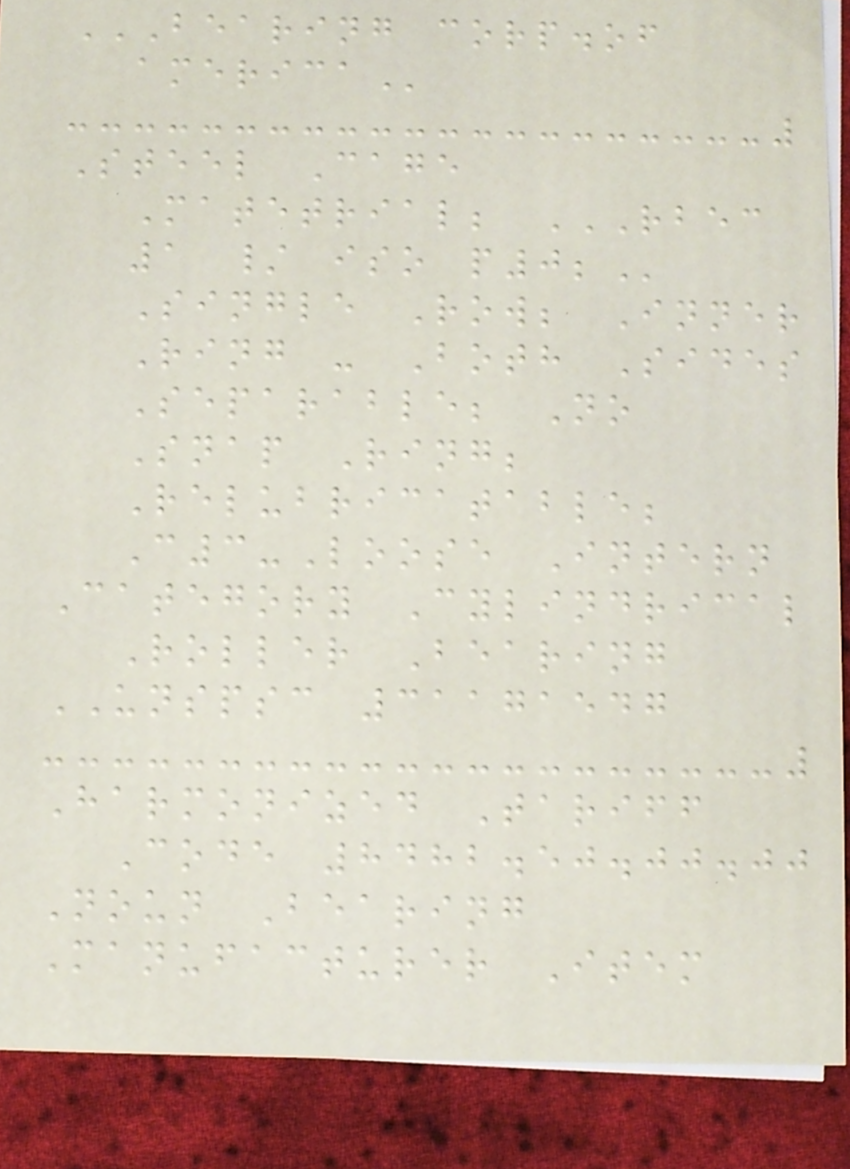BEARING CORP.OF
AMERICA
Steel Cage
Matetrial; RBEC
1 / ISO P0;
Single Row; Inner
Ring - Both Sides
Separable; No
Snap Ring;
Relubricatable;
C3-Loose Intern
Category Cylindrical
Roller Bearing
UNSPSC 31171547
Harmonized Tariff
Code 8482.50.00.00
Noun Bearing
Manufacturer Item
